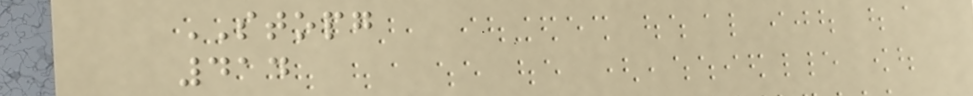STOPG
414
